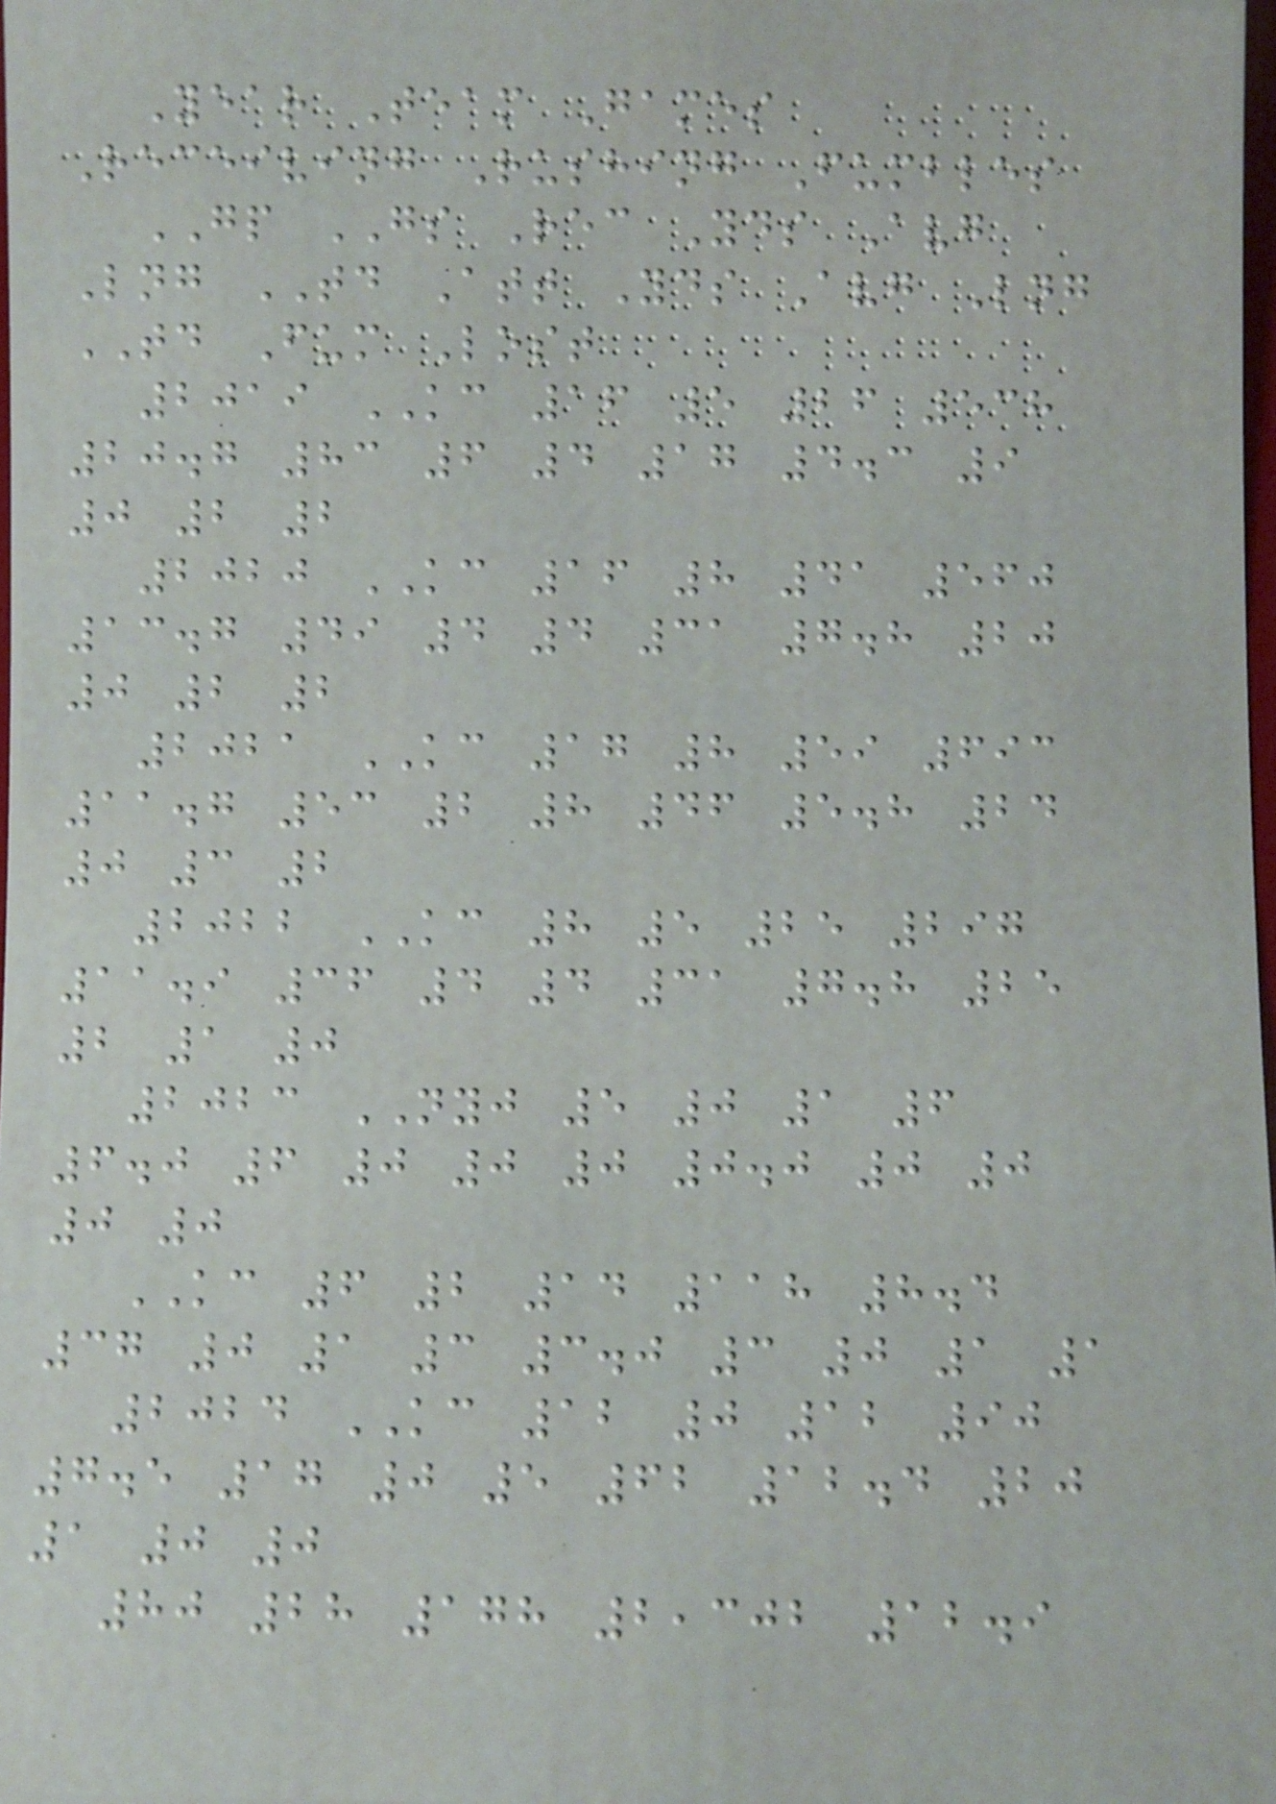Year Team Games
Receiving Rushing Fumbles
GP GS Rec Yds Avg
Lng TD Att Yds Avg Lng
TD Fum Lost
2019 KC 16 5 26 538
20.7 83 6 4 17 4.3 9
0 2 2
2020 KC 16 8 41 560
13.7 49 4 4 31 7.8 20
0 2 2
2021 KC 17 8 59 693
11.7 53 2 8 46 5.8 24
0 3 2
2022 KC 8 5 25 297
11.9 36 4 4 31 7.8 25
2 1 0
2023 NYJ 5 0 1 6
6.0 6 0 0 0 0.0 0 0
0 0
KC 6 2 14 118 8.4
37 0 1 3 3.0 3 0 1 1
2024 KC 12 0 12 90
7.5 17 0 5 62 12.4 20
1 0 0
80 28 178 2,302 12.9
